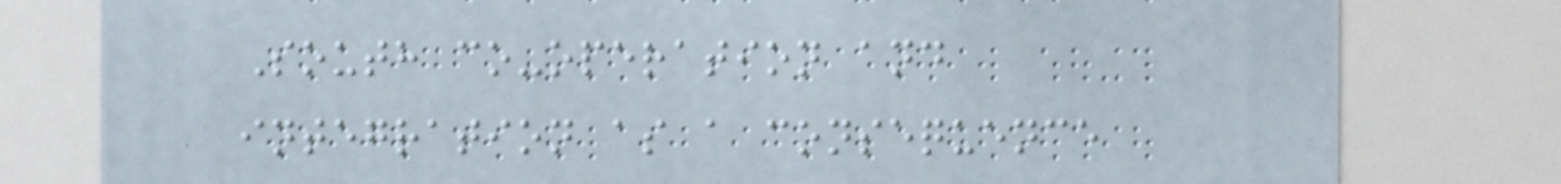South co-operation and
integration as a consequence
